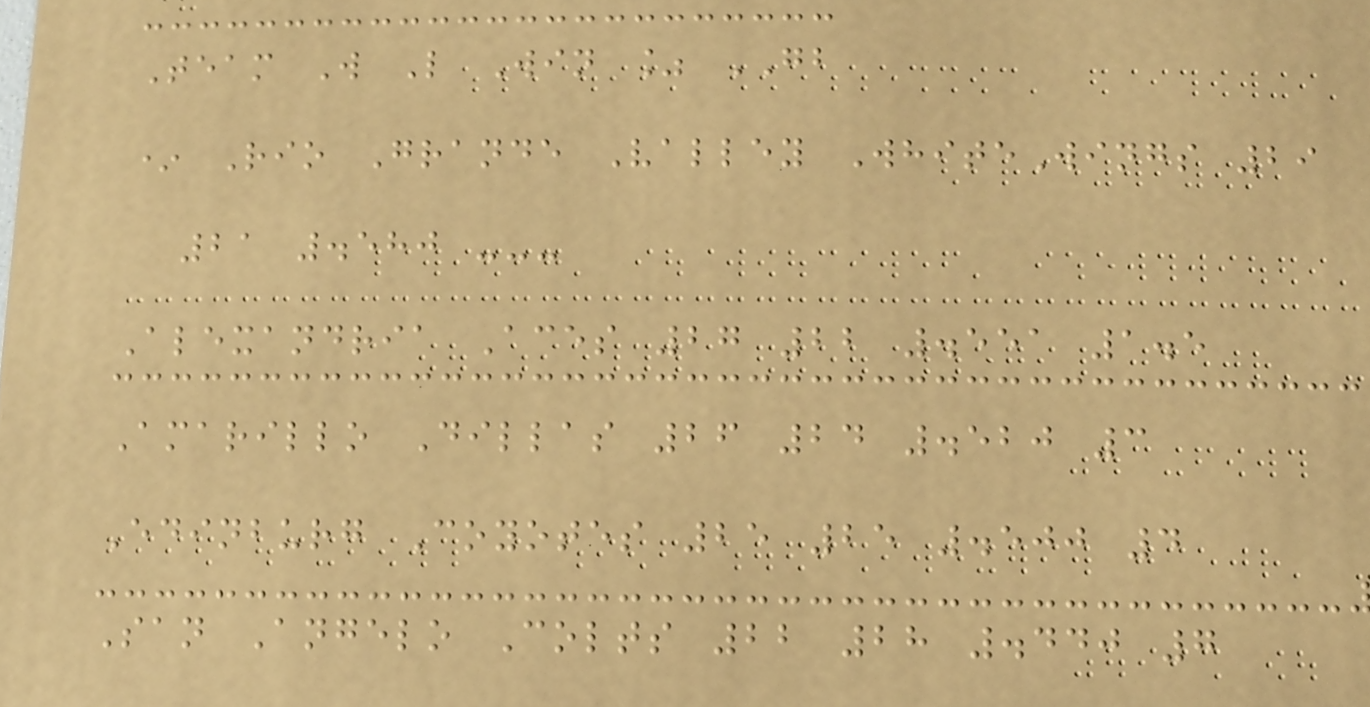Team W L Win % GB
* Rio Grande Valley WhiteWings 29
21 .580 ---
Alexandria Aces 27 22 .551 1.5
Amarillo Dillas 26 24 .520 3
Edinburg Coyotes 25 25 .500 4
San Angelo Colts 22 28 .440 7
